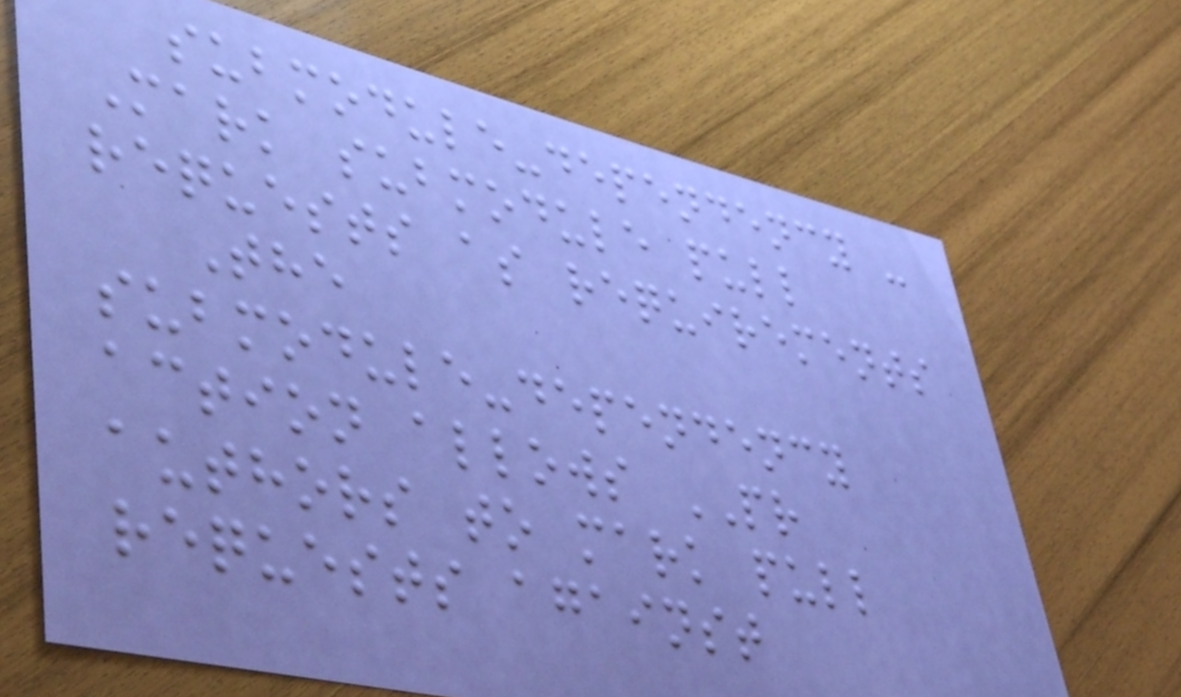submodule-dependency -
Mark submodule pull
requests as requirements
The
submodule-dependency
action allows PR
authors to mark pull
requests against
